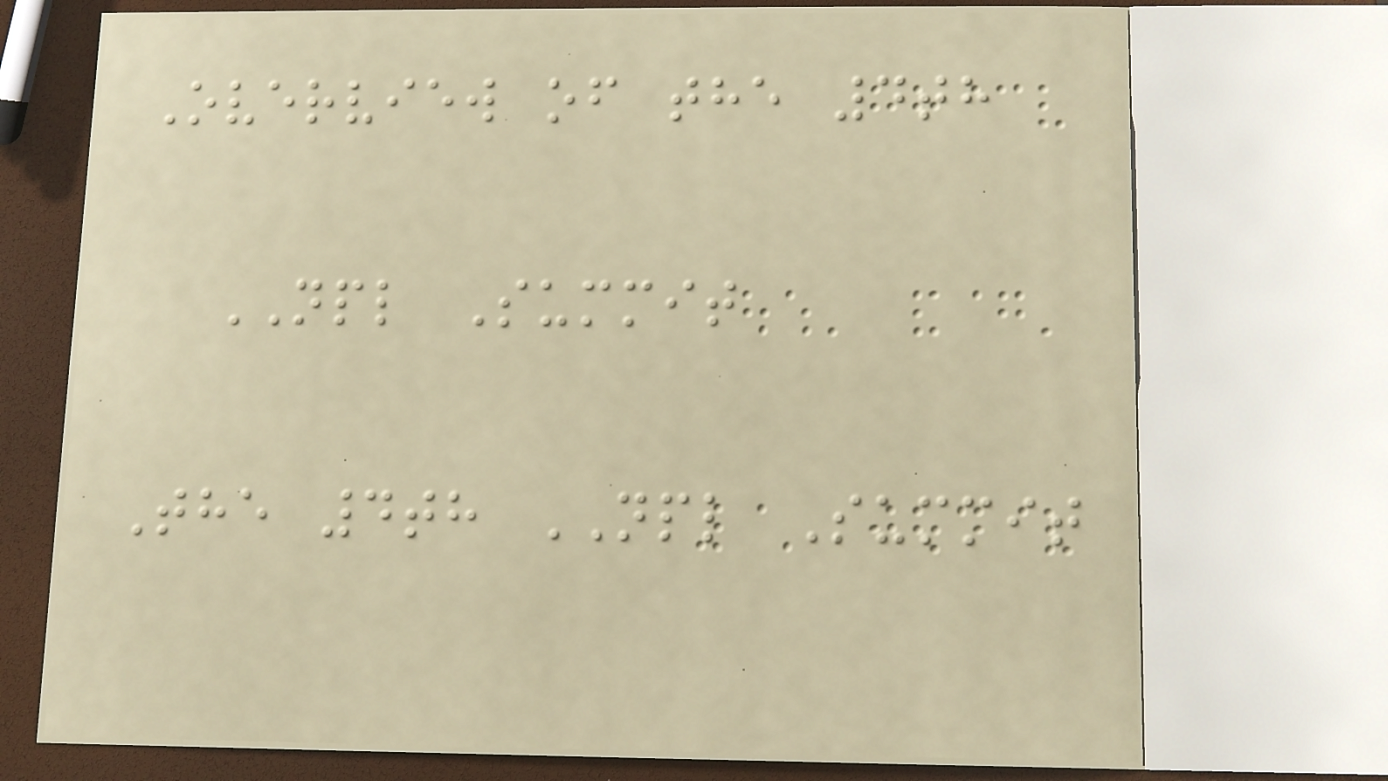Overview of the 4th
NPL Summit
The 4th NPL Summit
